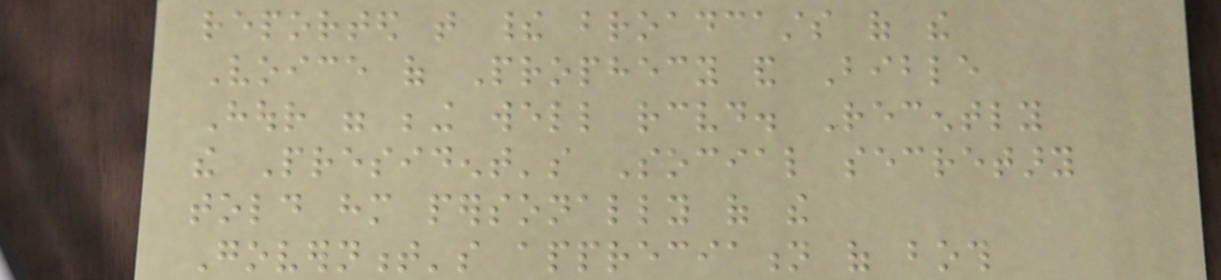reported that their broadcasts of the
Voice of Prophecy and Bible
Hour were being well received. Recently
the President's Social secretary
told him personally of the
Government's appreciation of both
